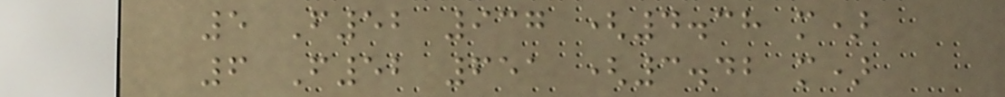5 F52 937 (4.38 m)
6 F52 651 (3.42 m)
